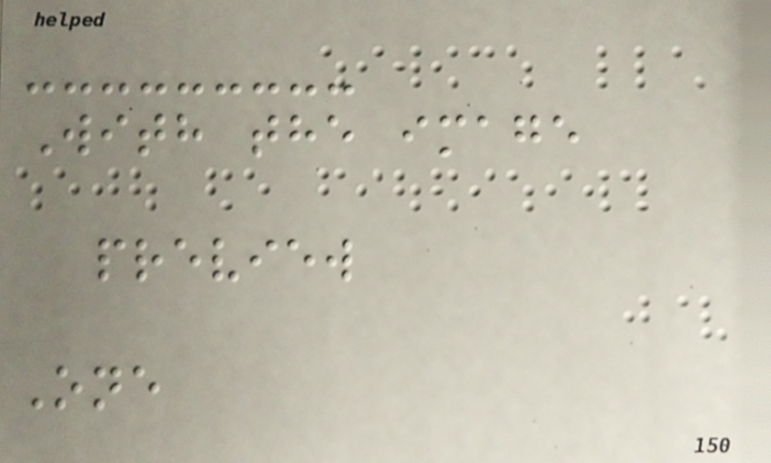With the image
preview
One
